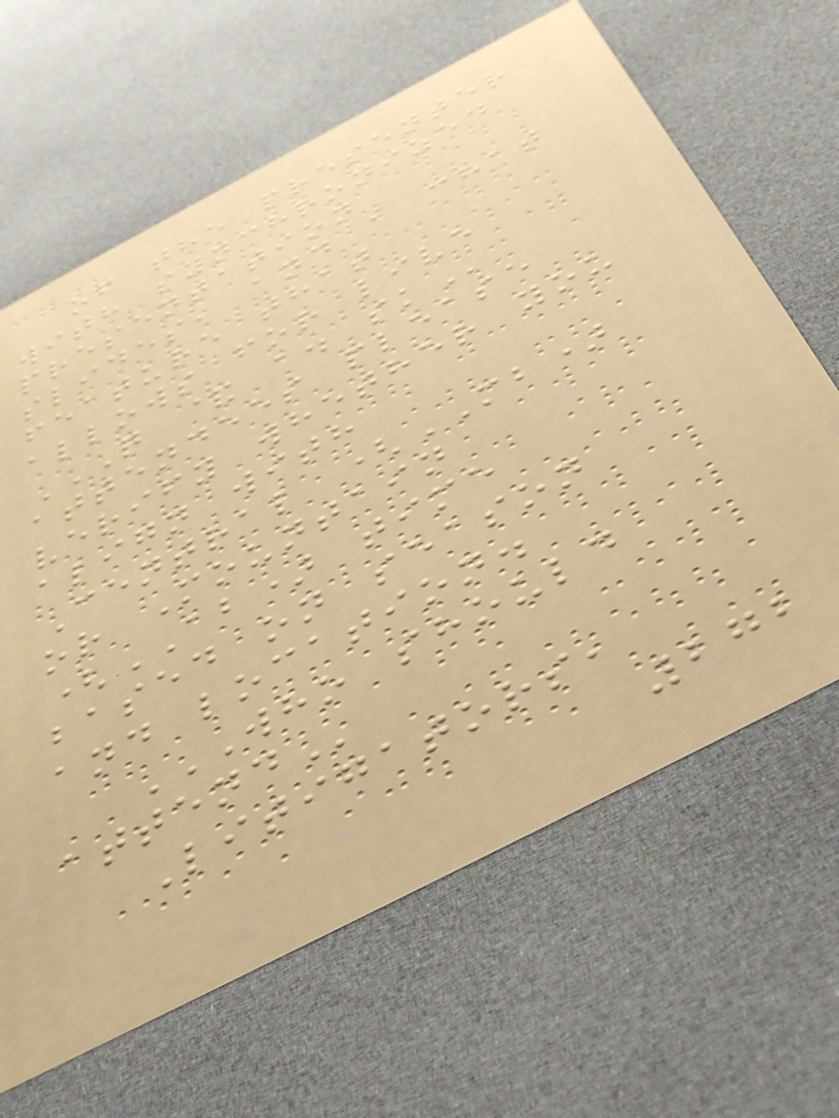of the presenter
with synchronized
presentation
slides, and a chat
feature that
allows for live
Q & A. SK
attendees please
verify whether you
align with
Central (MB)
or Mountain
(AB) time
based on season
and location.
WHO SHOULD
ATTEND
Litigators,
272
